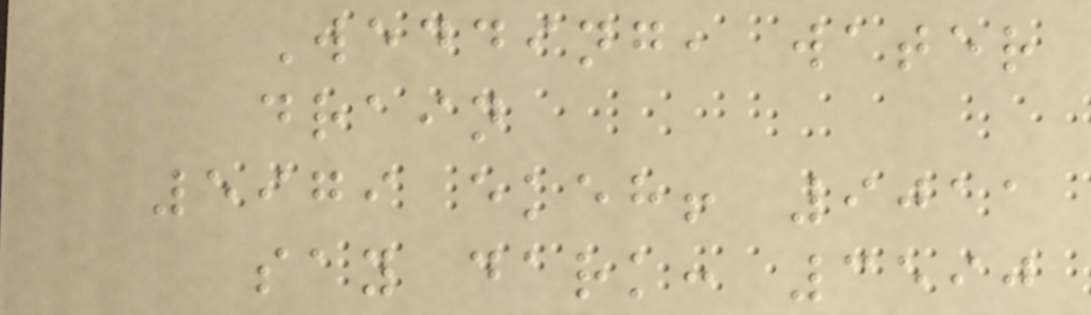Wedding, water
drain
5979 ekeh! 9011
say dark: 3590
